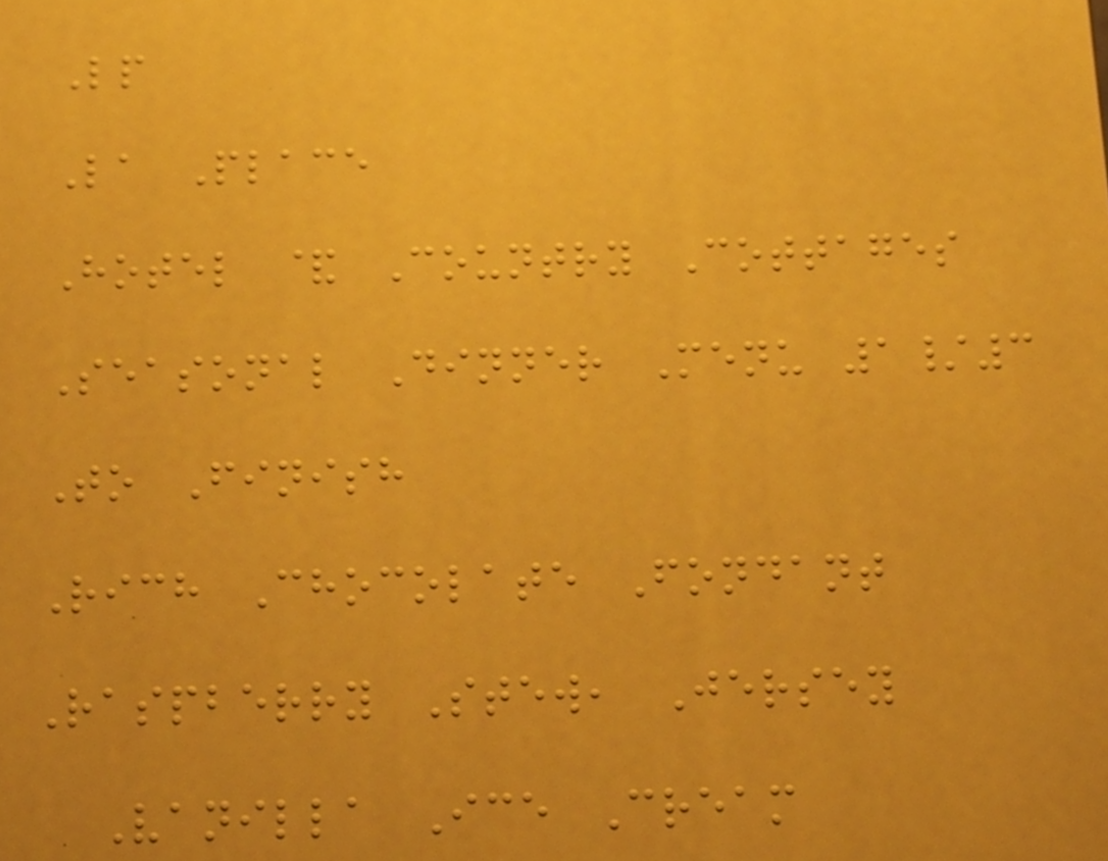Lp
La Place
Hotel & Country Cottages
Seasonal Dinner Menu 1/3
To Finish
Rich Chocolate Fondant
Raspberry Stew, Jersey
Vanilla Ice Cream
